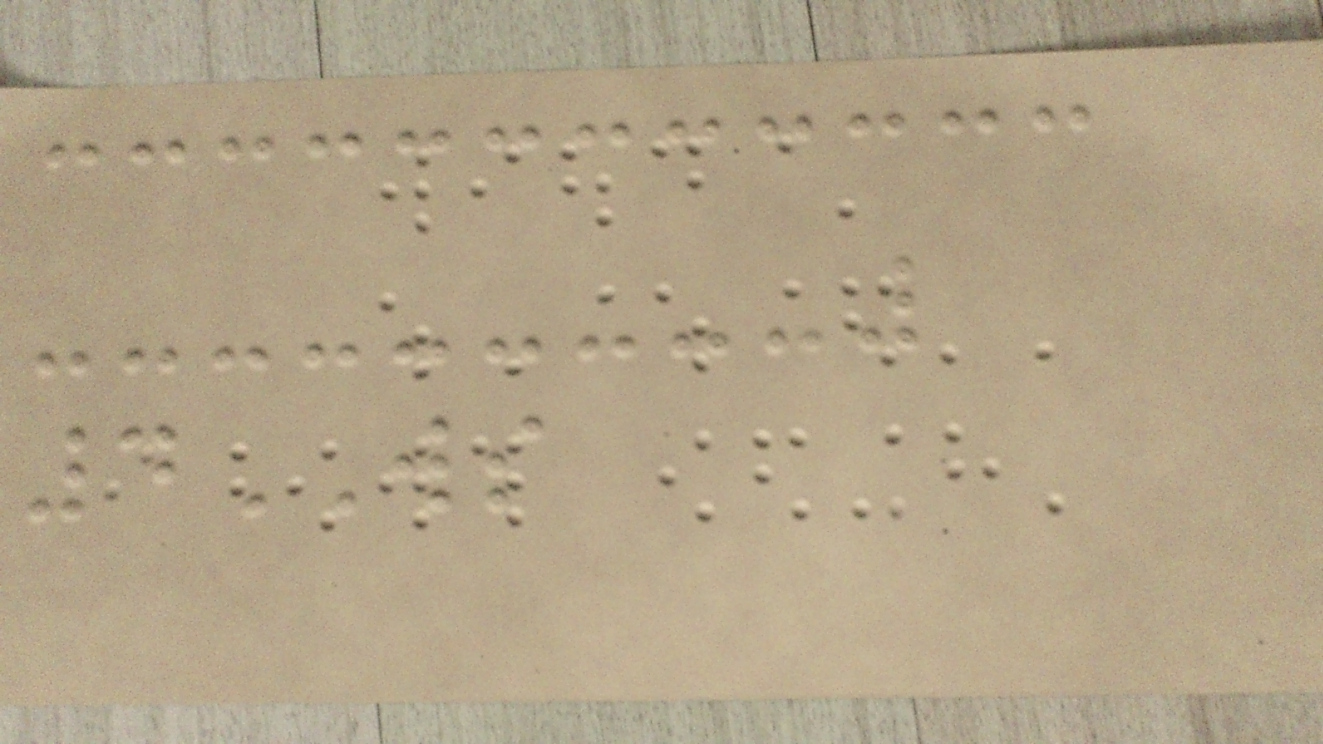4WS
